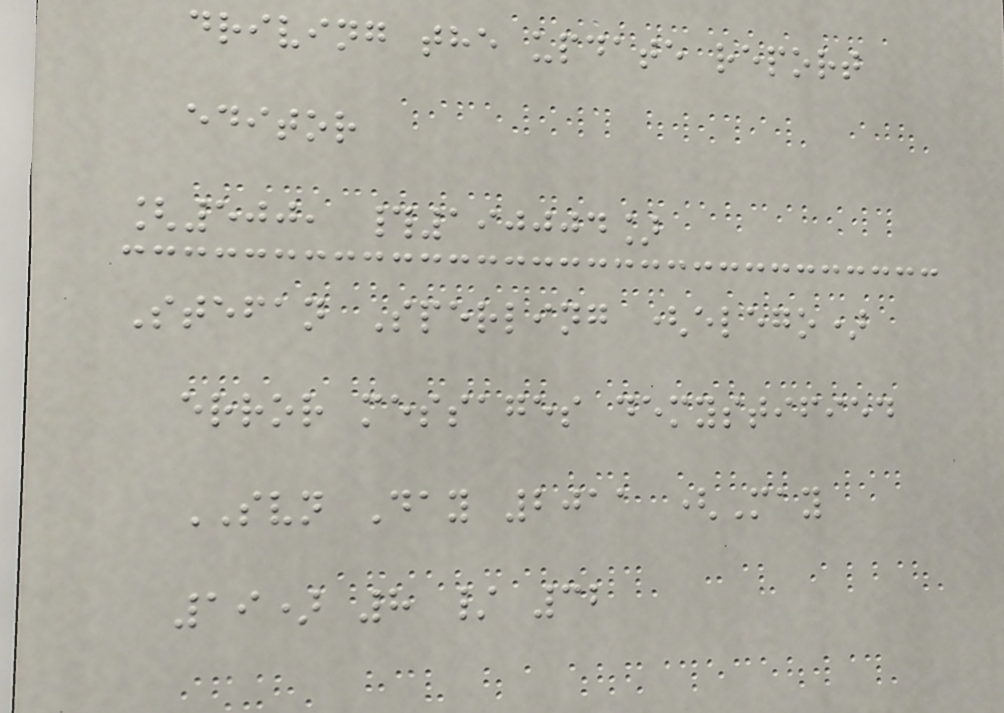driving the update report
editor
[500, #190004]
Stefan Sperling (elego)
error messages demystified
SVN Day 2011 (May
19) 8 / 32
